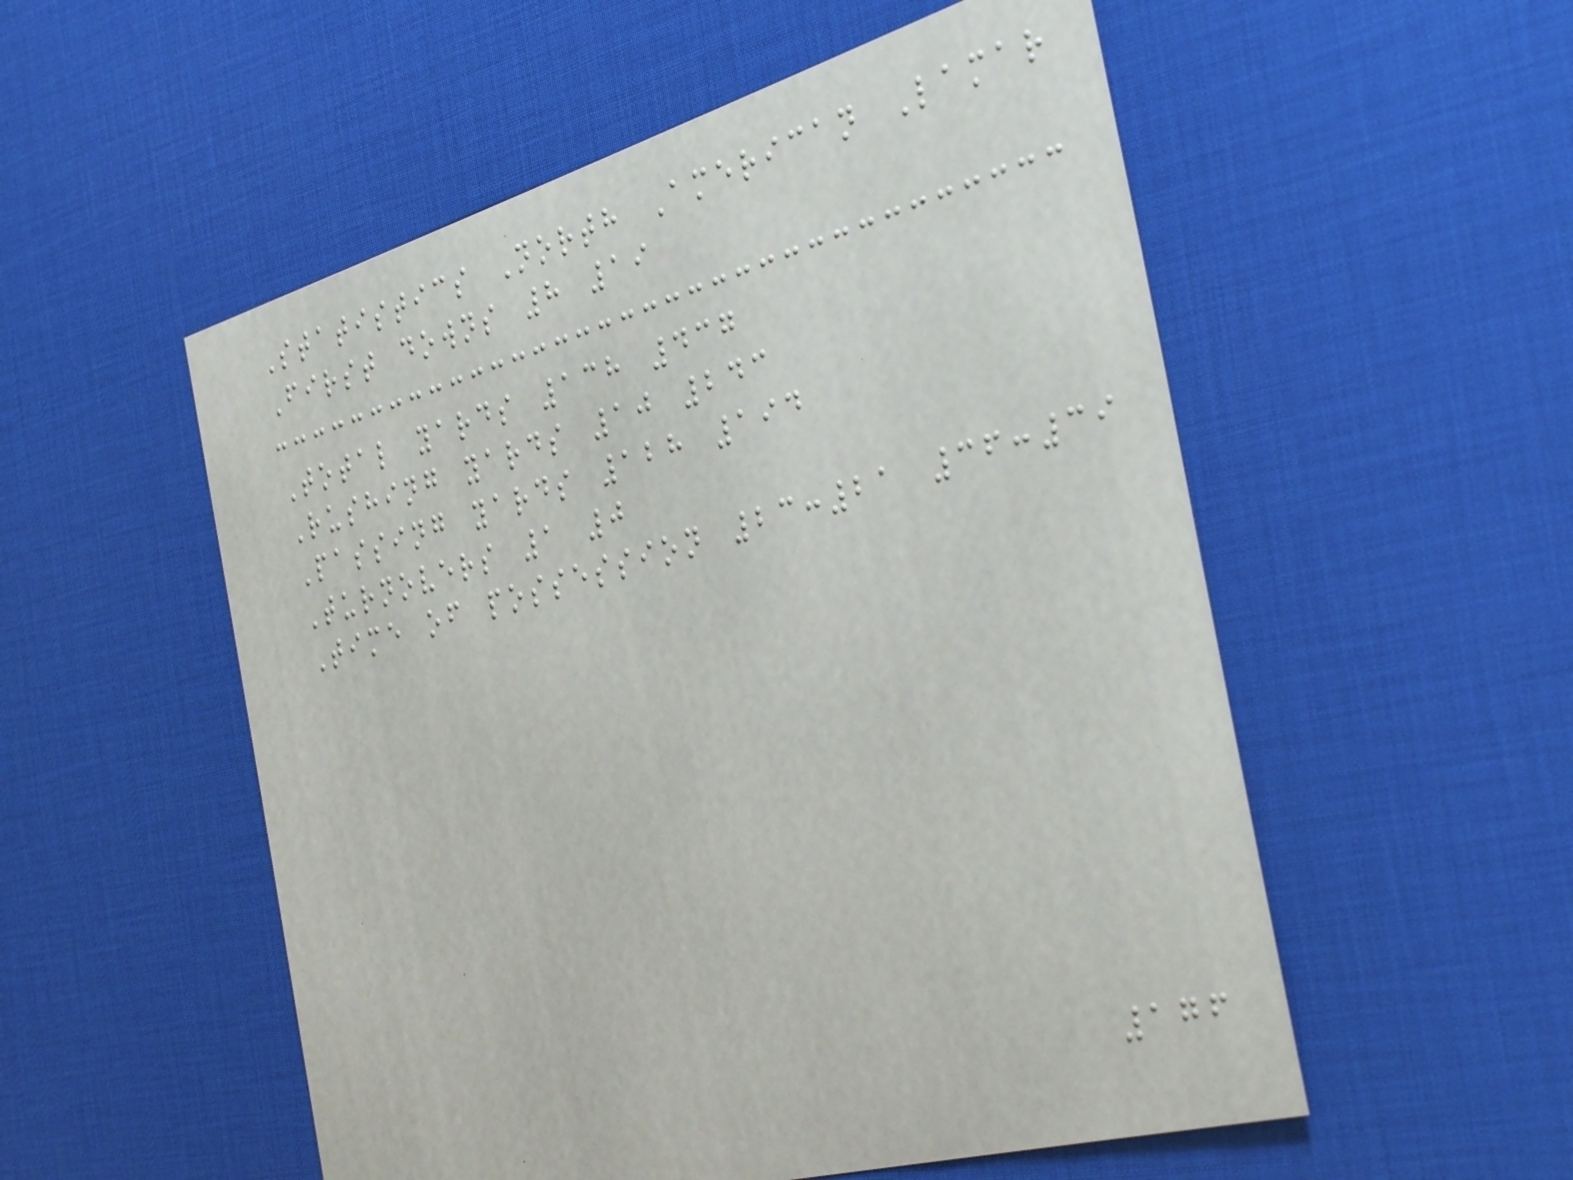Statistics North American Lamar
First downs 8 19
Total yards 138 437
Rushing yards 10 243
Passing yards 128 194
Turnovers 1 0
Time of possession 23:21 36:39
176
